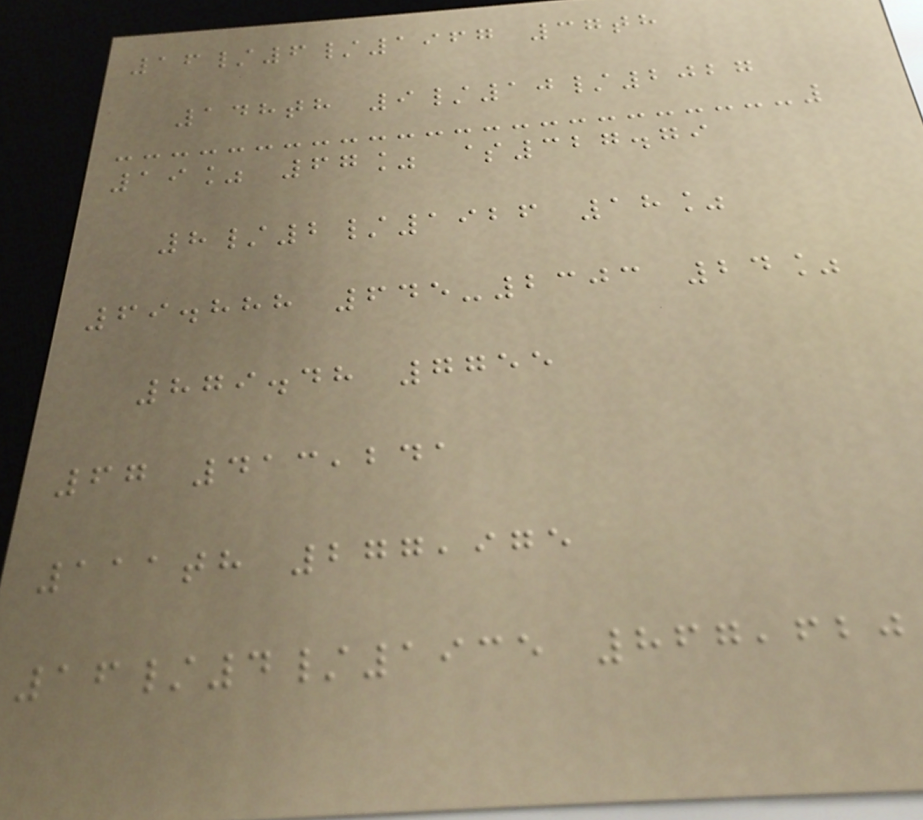16/6/1967 37th
148th 9/10/2027
19% 67% $327.79
8/2/1926 18%
69.888 645-2303 24%
879.48 7755
67 413,241
111th 277,975
16/4/1935 867,620
